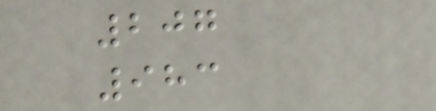207
983
